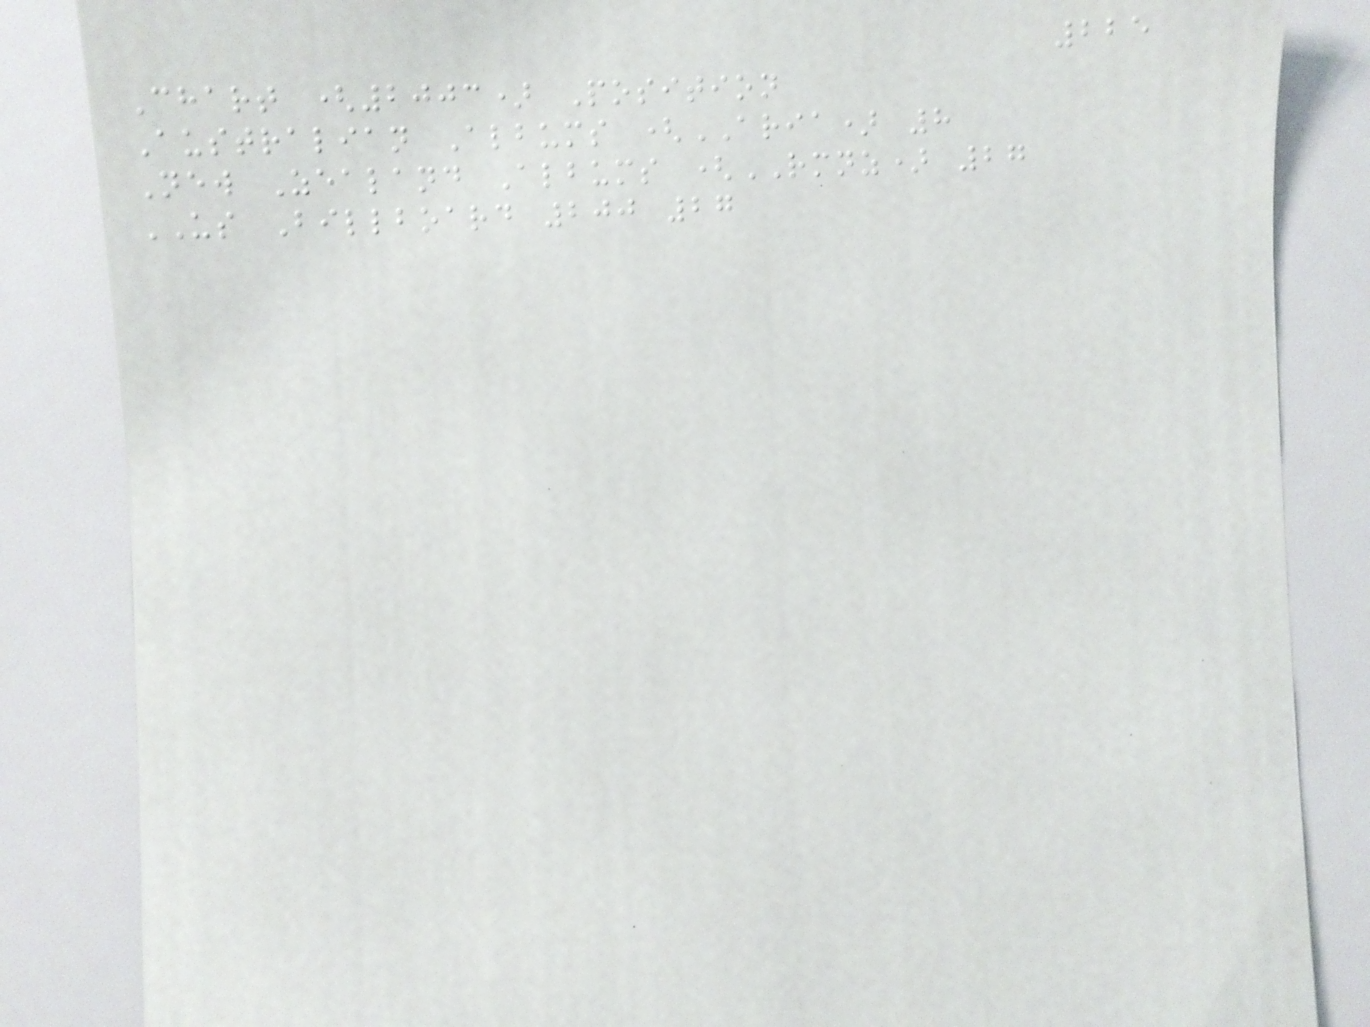225
Chart (2003) Position
Australian Albums (ARIA) 8
New Zealand Albums (RMNZ) 27
US Billboard 200 27
